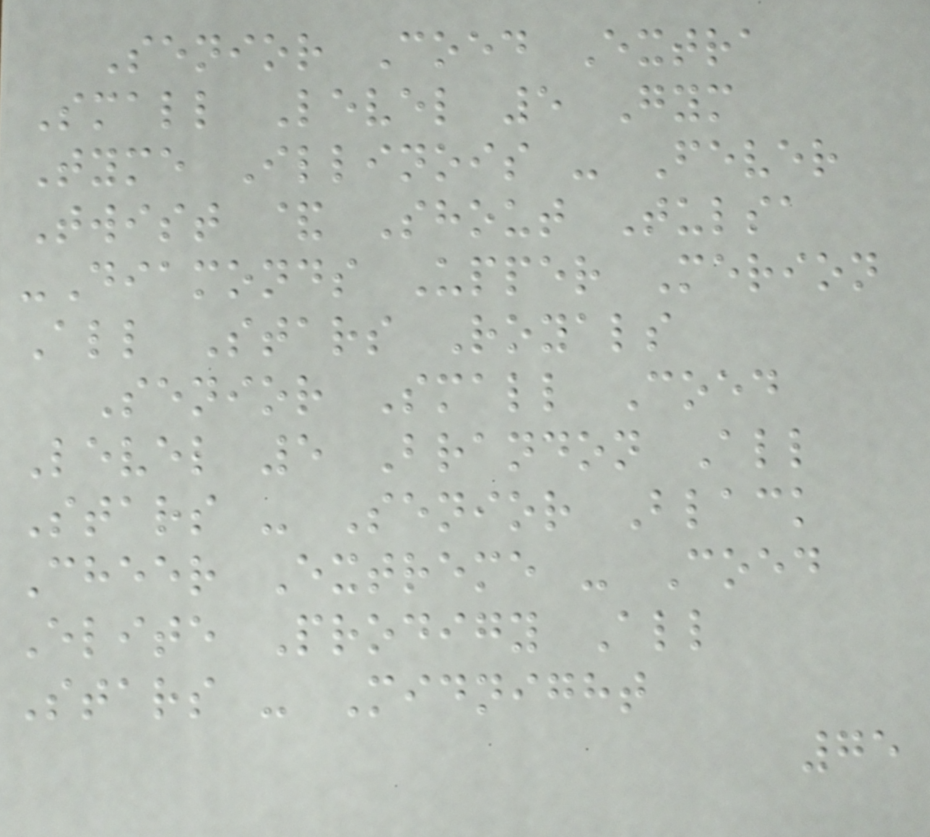Senior Coed Extra
Small Level 5 Gym
Tyme Illinois - Fever
Twist & Shout Tulsa
-Diamonds Upper Merion
All Stars Royals
Senior Small Coed
Level 5 Brandon All
Stars - Senior Black
Cheer Extreme - Coed
Elite Prodigy All
Stars - Midnight
75
